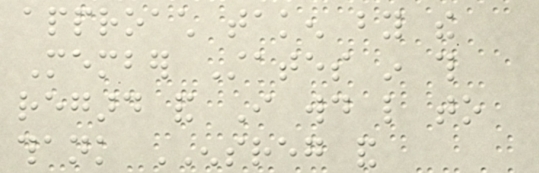approach taken by the
Member States in this
regard and I would like to
thank ENSREG and
